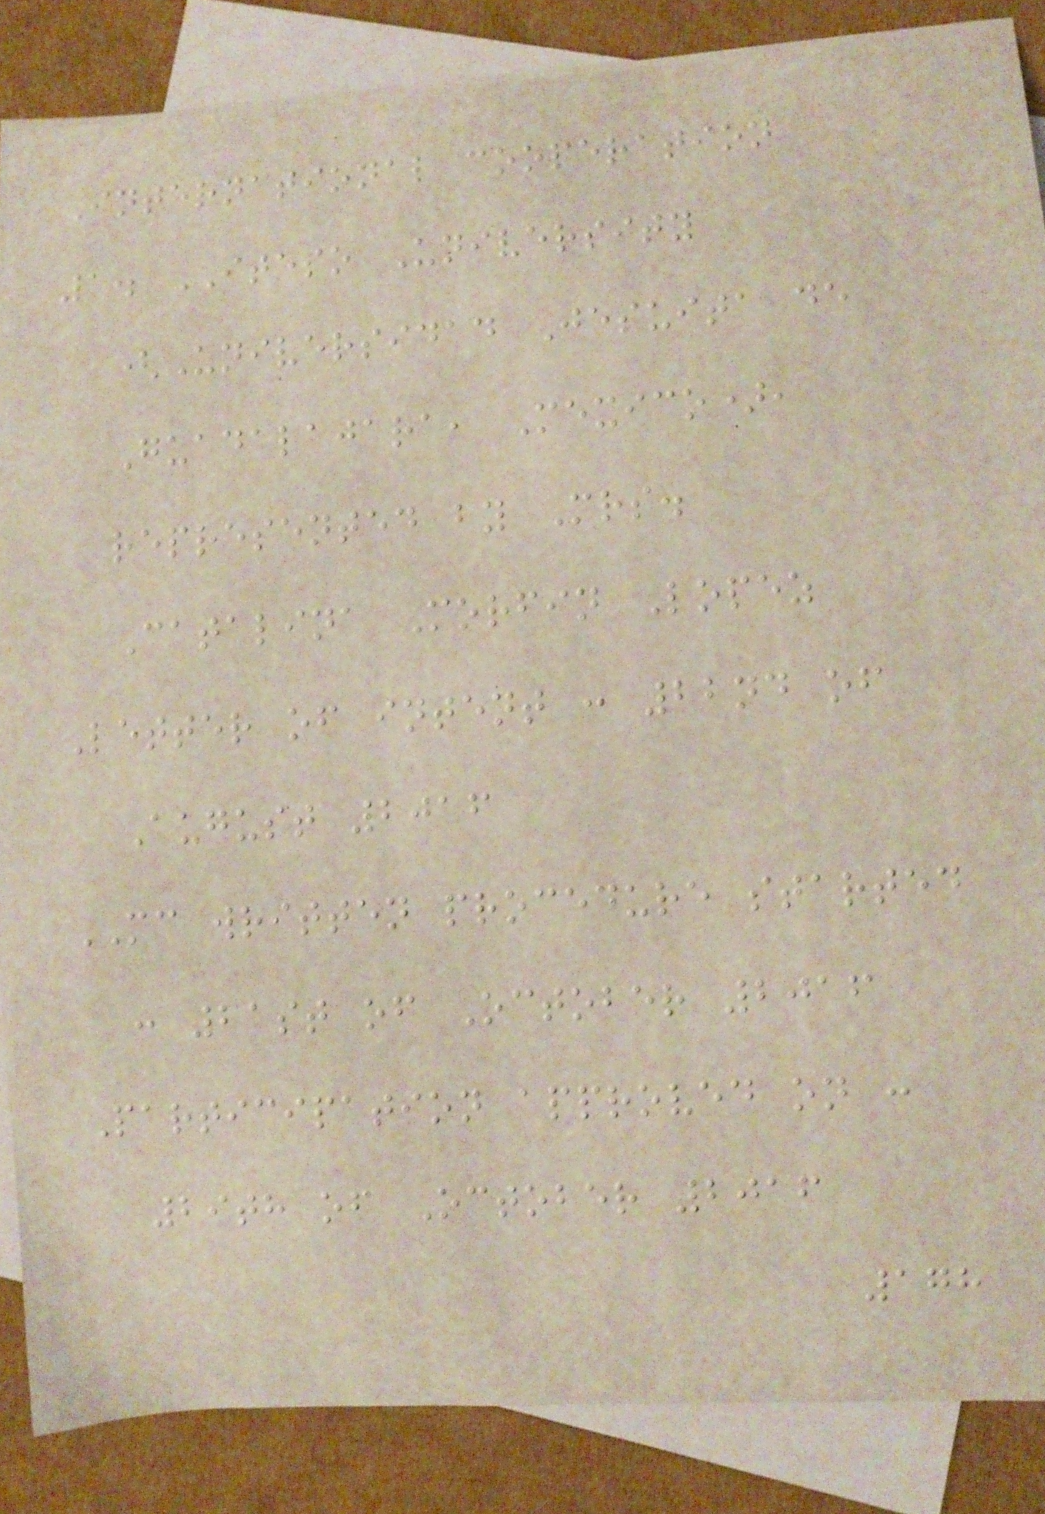International cooperation
1. ITESO University
(Universidad Jesuita de
Guadalajara, Mexico),
represented by Mrs.
Catalina Morfin Lopez
Letter of intent : 22nd of
August 2016
MC written procedure started
: 21st of October 2016
Participation approved on :
29th of October 2016
178
